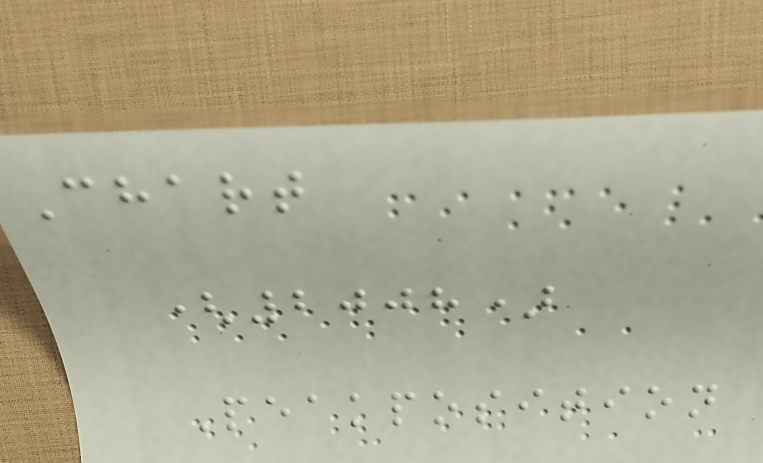Chart
(2008)
Peakposition
